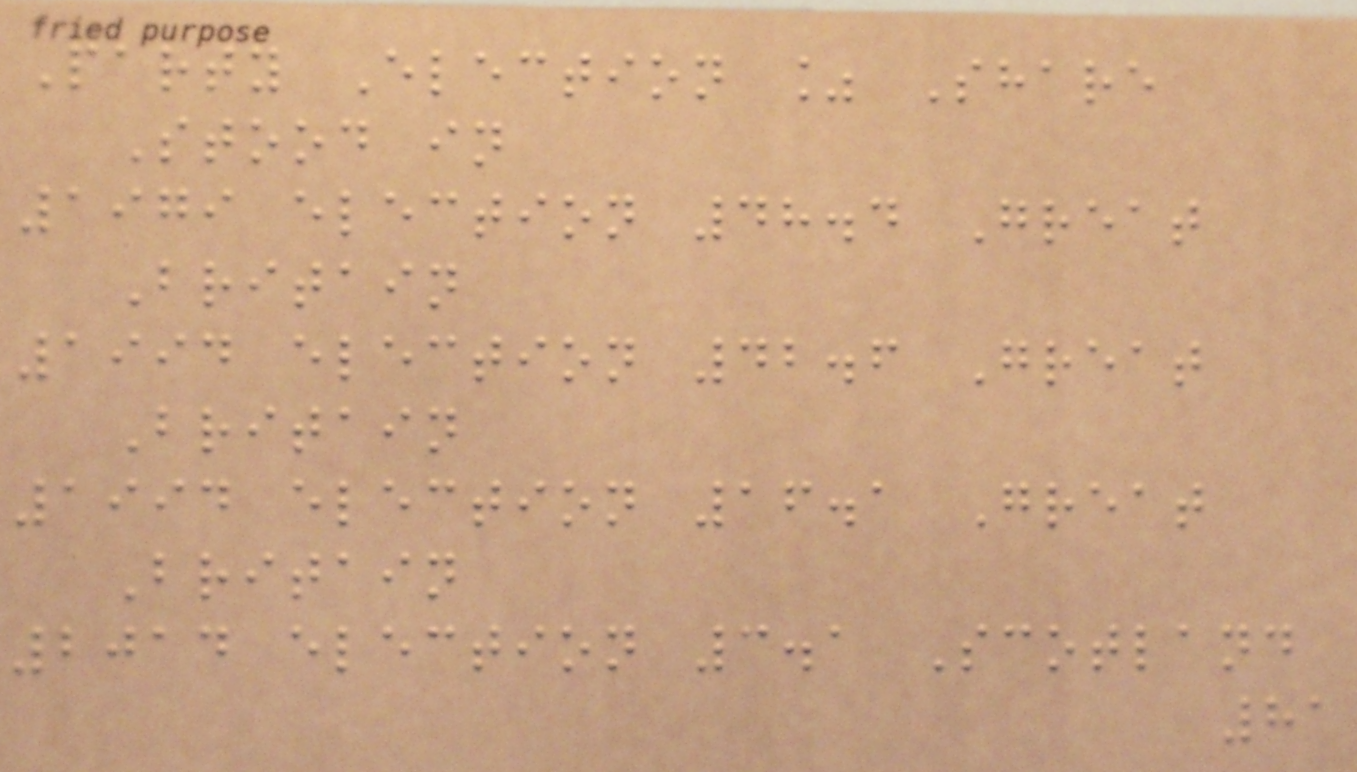Party Election % Share
Stood in
1979 election 48.4 Great
Britain
1994 election 42.6 Great
Britain
1994 election 16.1 Great
Britain
2014 election 3.1 Scotland
81
